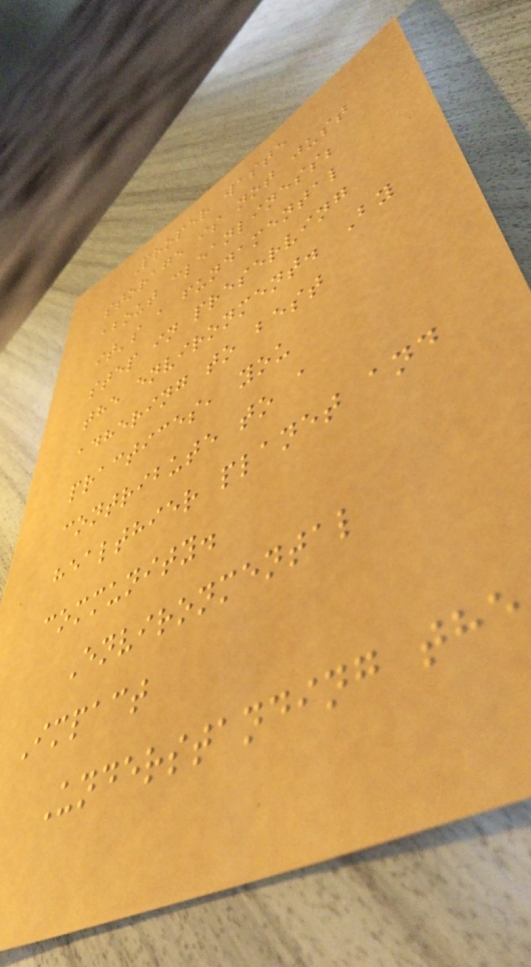Proper waste
storage is not just
about cleanliness;
it's a fundamental
step in preserving
the environment. By
adhering to best
practices, you
contribute to a
healthier planet and
community.
Environmental
Impact
Understanding the
